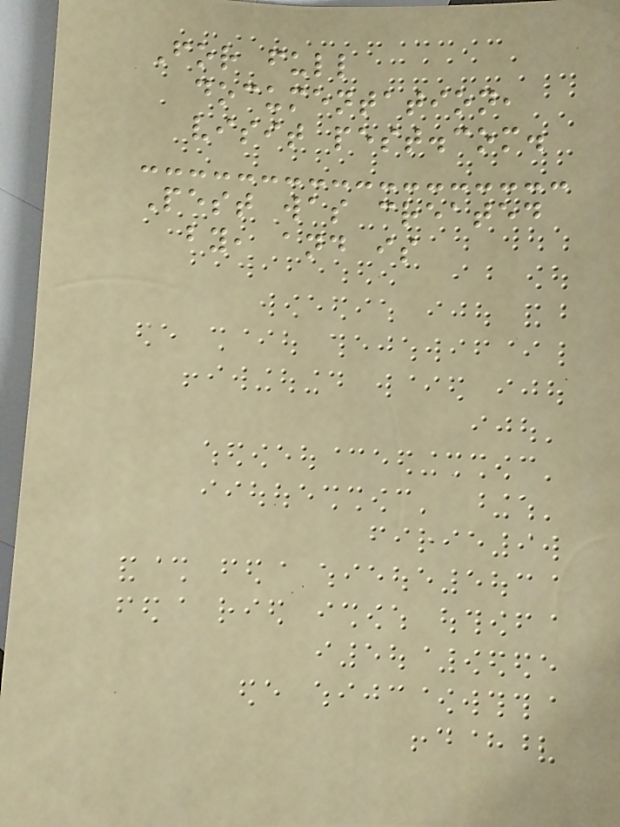For full
documentation,
visit pest.com.
Pest was created
by, and is
